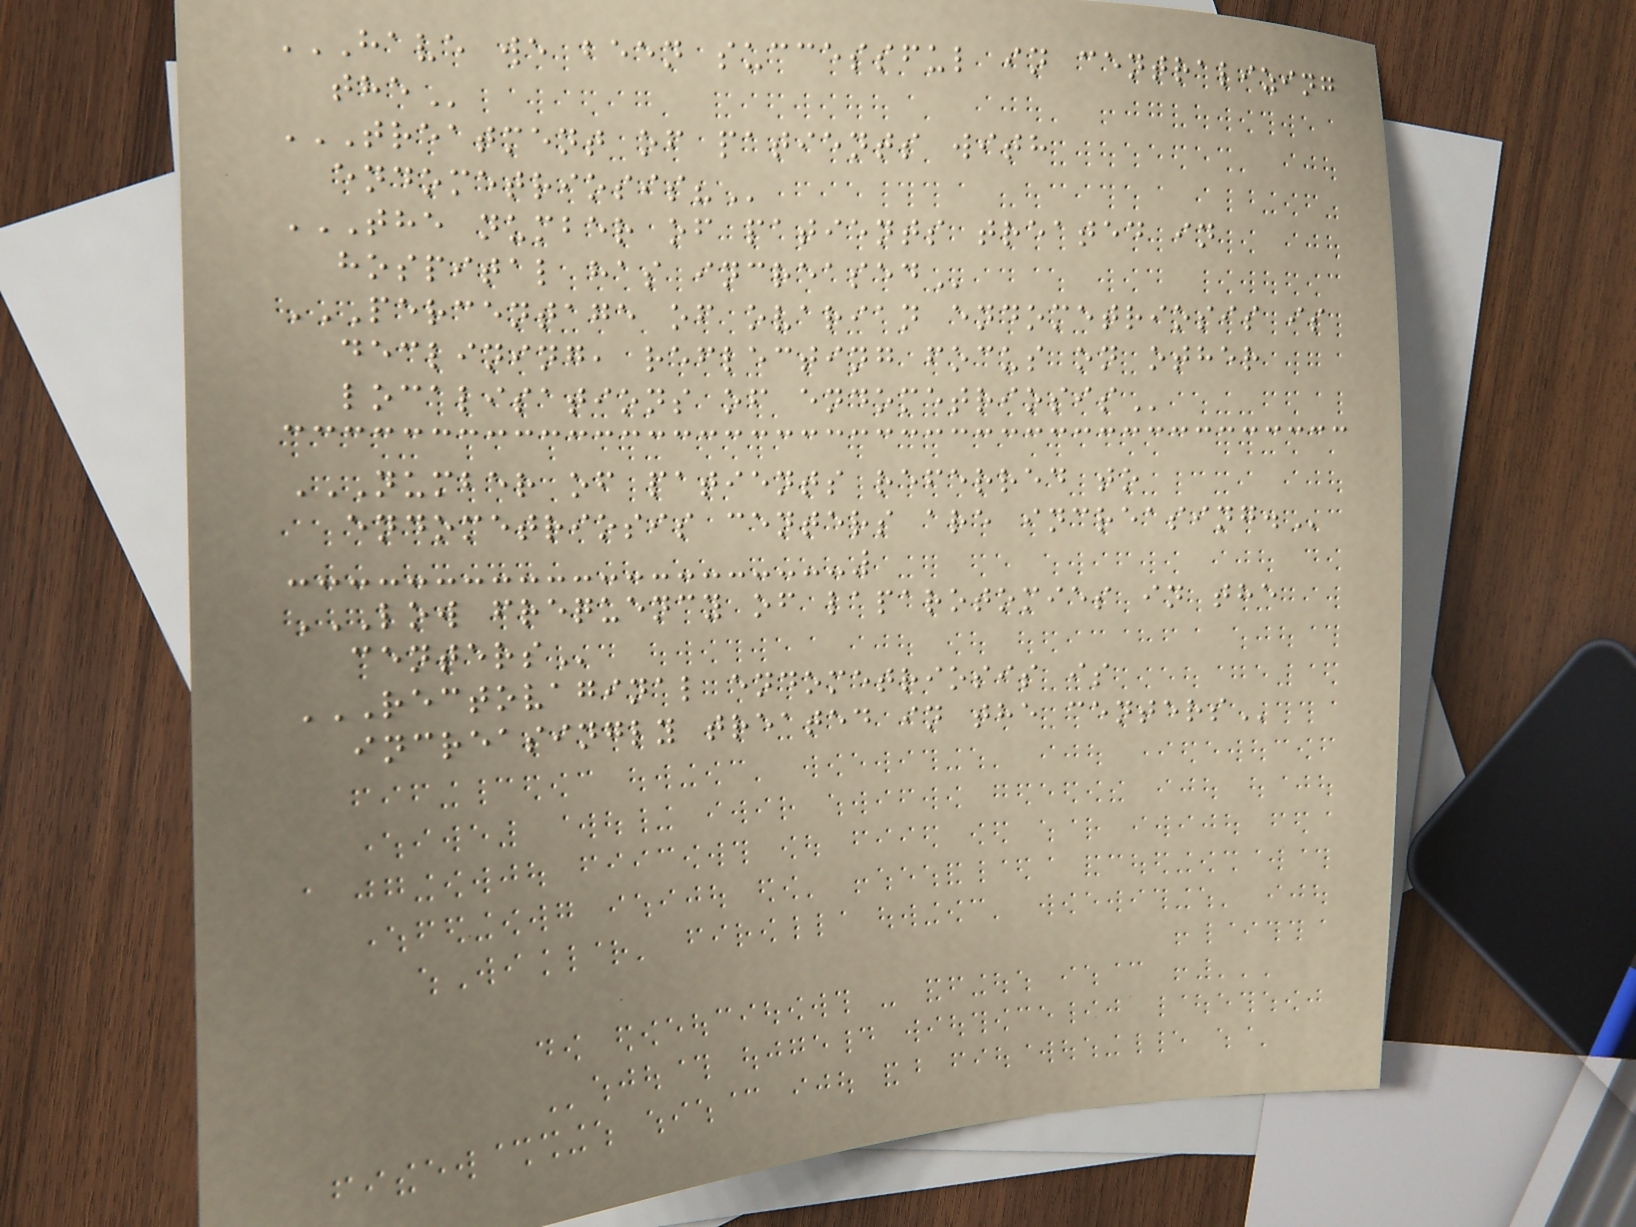HAVE WE BEEN SUCCESSFUL IN CENTRALIZING
THE
TREATMENT OF PATIENTS WITH
ENDOMETRIOSIS?
THE NUMBER OF PATIENTS TREATED IN
HOSPITAL HAS INCREASED
PERCENTAGE OF OVARIAN ENDOMETRIOSIS IS
DECLINING, REFLECTING FOCUS ON OTHER
LOCALISATIONS OF ENDOMETRIOSIS
NUMBER OF PATIENTS REFERRED TO
ENDOMETRIOSIS CENTERS ARE INCREASING.
LOW FREQUENCY OF LAPAROTOMIES IN THE
CENTERS
RECTOVAGINAL ENDOMETRIOSIS IS
INCREASINGLY TREATED IN THE CENTERS
